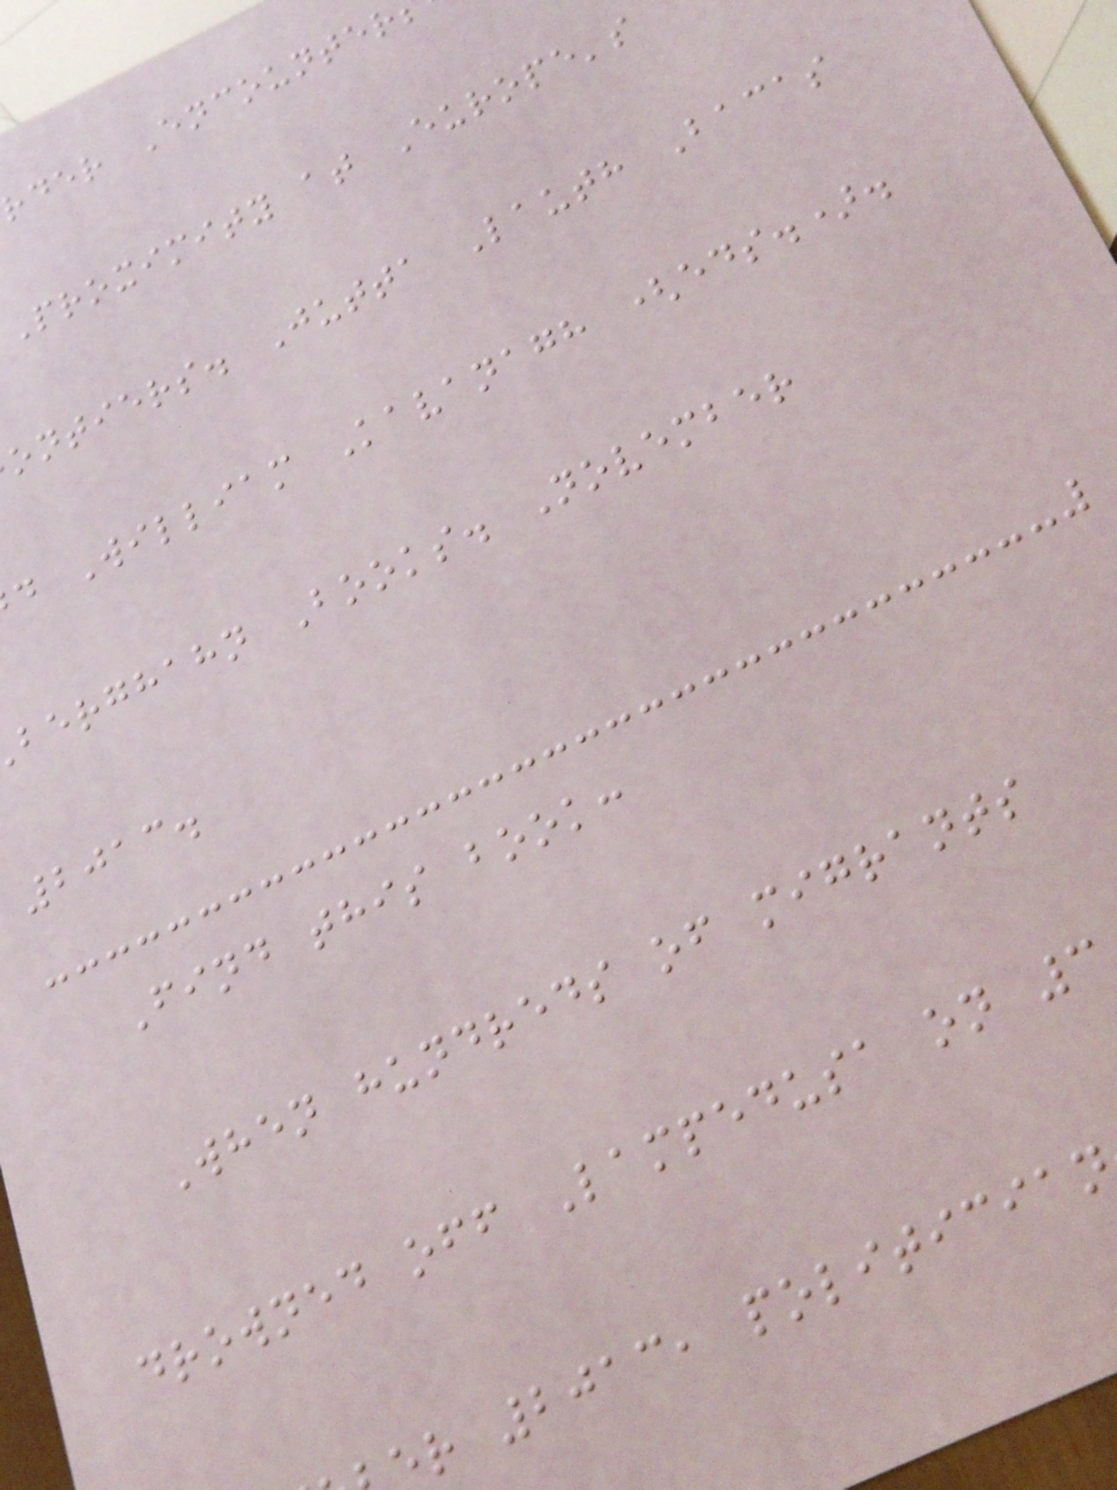rder Encounter
Proximity at Europe's
ontiers. Jutta Lauth Bacas
d William Kavanagh (eds.).
berghahn Books. November
2013.
Find this book:
When hundreds of migrants
drowned off Lampedusa on 3
r 2013, politician
